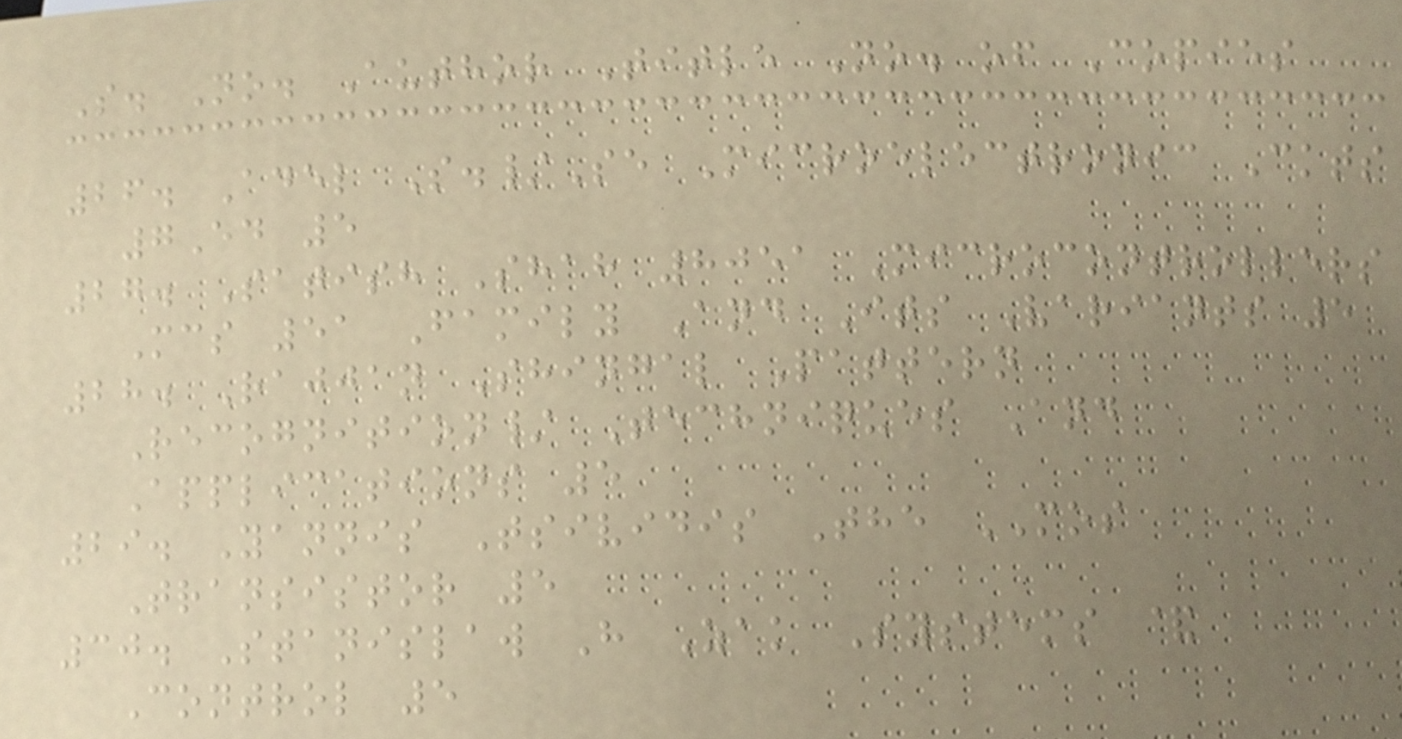S. No. Author Title No. of Copies
26. Adel S./Se Microelectronic Ckts
7Ed 5
27. Satish Shah 8051 Microcontrollers
Mcs 51 Family And Its Variants 5
28. Rajjan Shingal Pattern
Recognition/ Techniques And
Applications 5
29. Yannis Tsividis The MOS
Transistor 5
30. Stanislaw H Zak Systems &
Control 5
